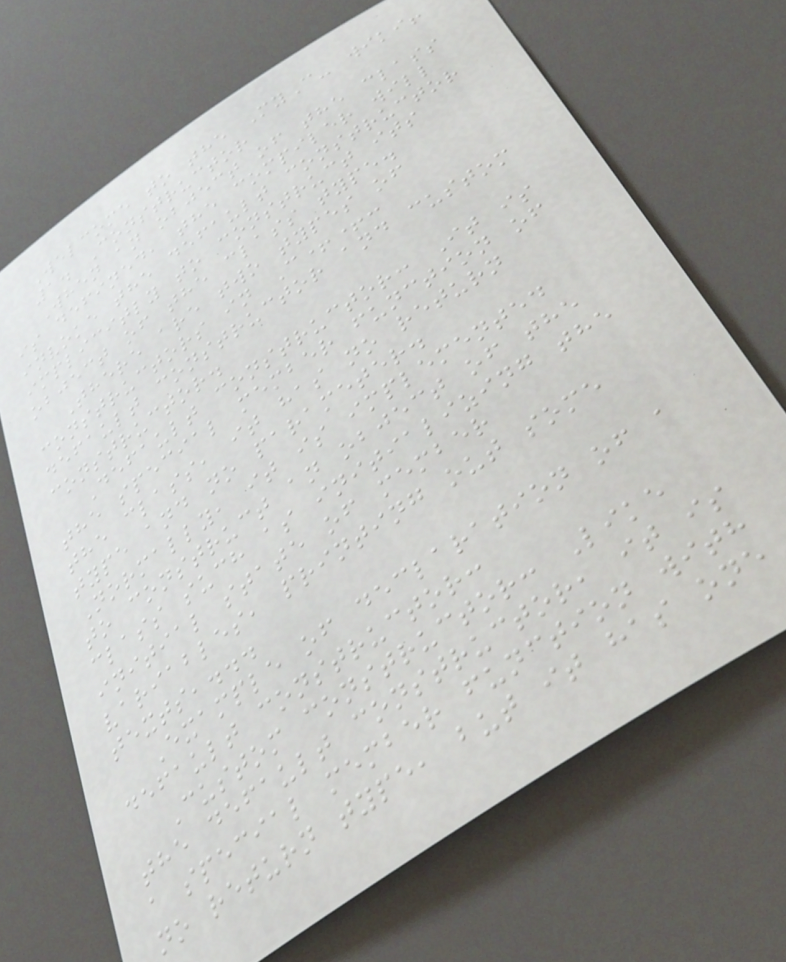Welcome to the MyC- wiki!
1. Constructor
When an object of the class
is defined, the compiler will
invoke the default constructor
implicitly to construct its
object of the class type.
There are two types of
constructors in C++:
default constructor and custom
constructor.
Default constructor: It is
the special member function of
the class, it has no return
type and no parameter.
Normally, it is implemented
to construct an object of the
class such as initializing the
initial state of member
variables, printing out some
texts,...
Example of declaration of a
default constructor:
Custom constructor: Like
the default constructor, it is
a special member function with
no return type, but it has one
